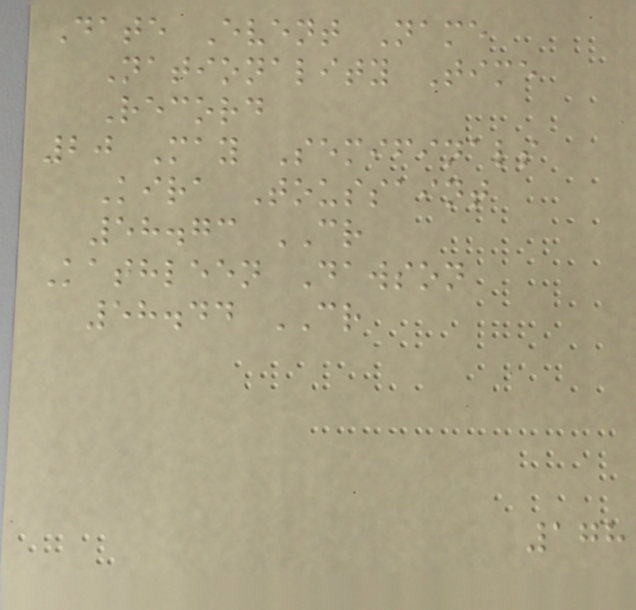Date Event Name
Nationality Time
Record
20 May Semifinals
Kira Toussaint
58.73 CR
Kathleen Dawson
58.44 CR
178
